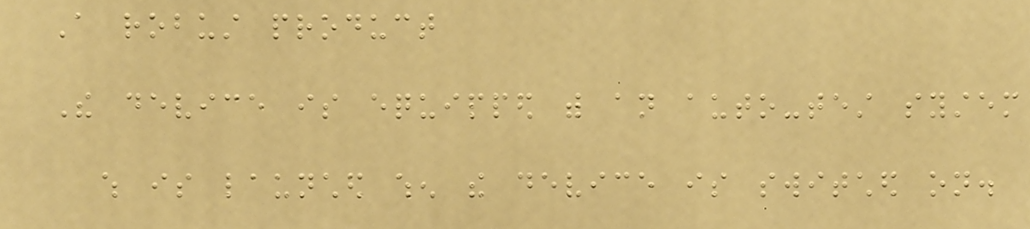A robust product
The device is equipped with an auto-test system
which is launched when the device is switched on.
